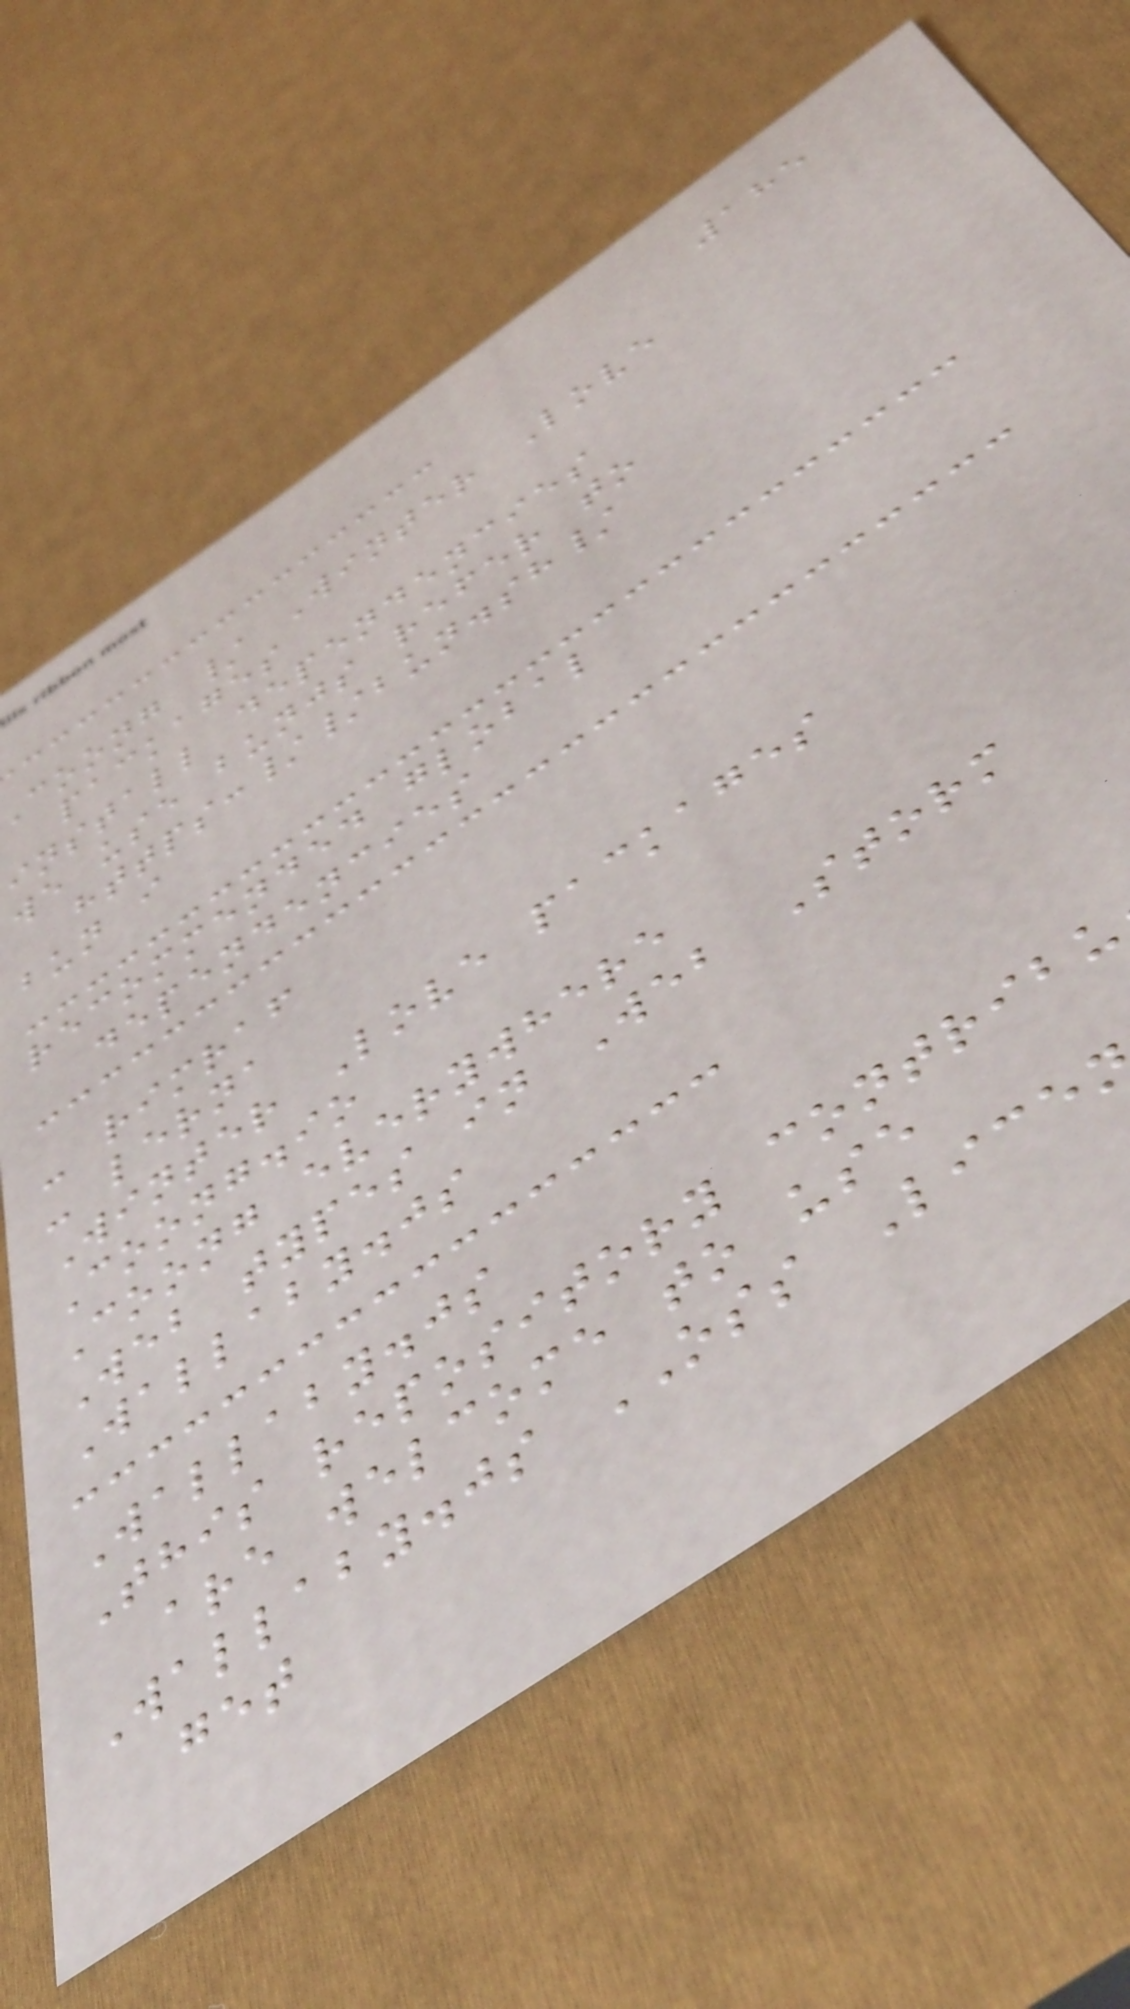185
coong / Winter Love
packages
install dependencies
we use bunjs refer to
https://bun.sh/
bun i
recommended global
dependencies
- rimraf
- lerna
Winter Love packages
Coong.io
Coong everywhere
Web types in Web Storm
Wallaby.js
Wallaby.js
This repository contribu
are welcome to use
Wallaby.js OSS Lice
get
